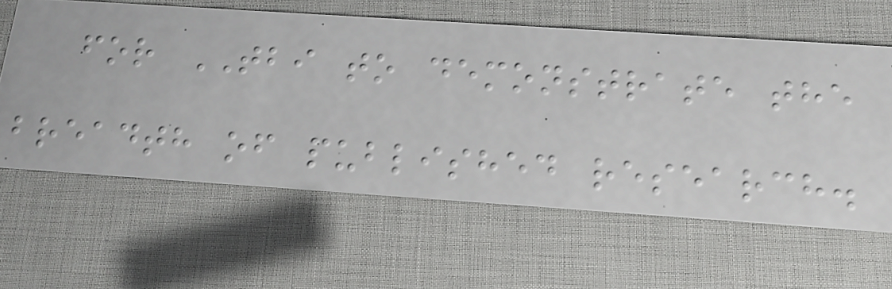for TBI to demonstrate the
breadth of published research.
